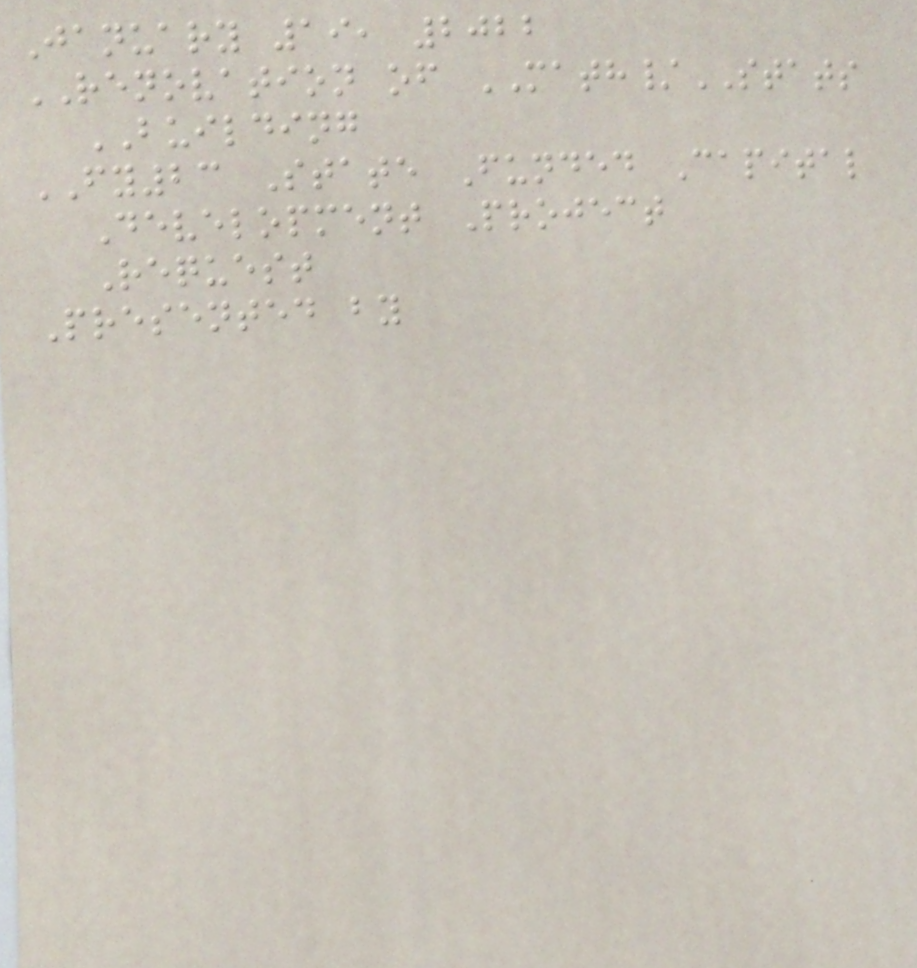January 19, 2022
RENOVATION of MATH/STATS
BUILDING
FY23 State Funded Capital
Development Project
Request
Presented by
